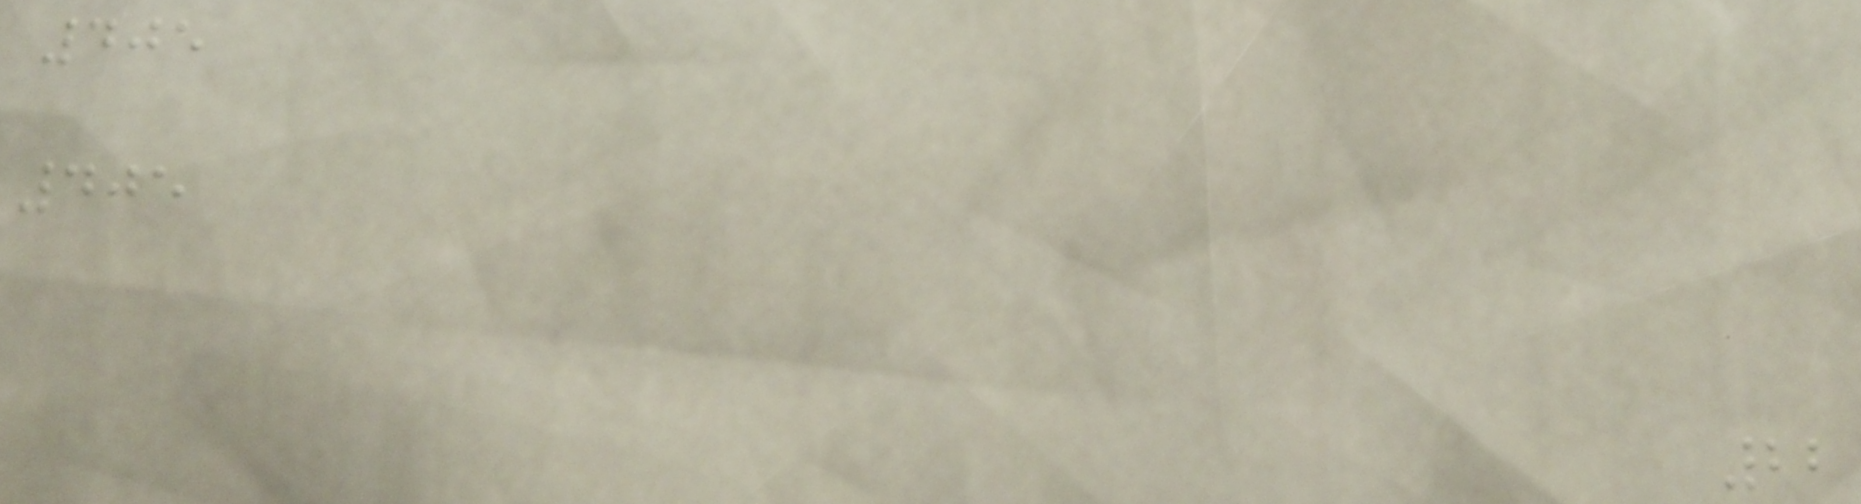405
405
22
